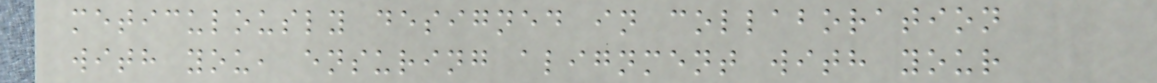meticulously designed in collaboration
with you, ensuring alignment with your
